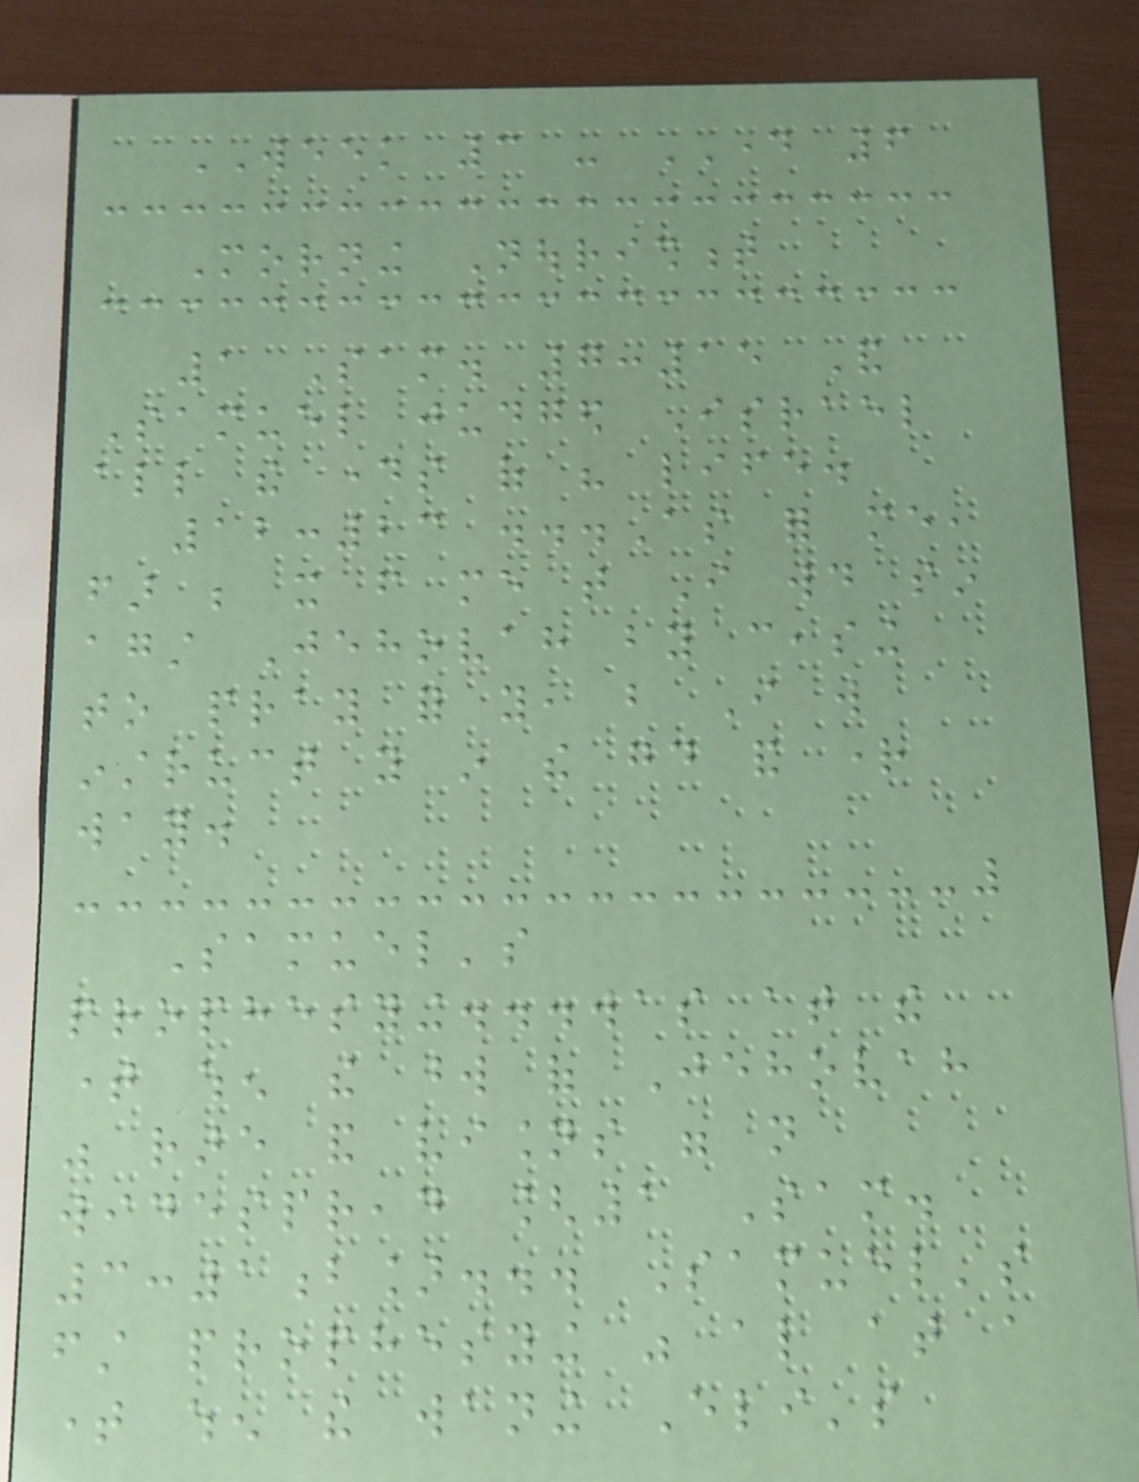WEEK 3 - DAY 6
Morning Nourishment
1 Sam. 7:15 And
Samuel judged Israel
all the days of his life.
12:23 ...As for me,
far be it from me that I would sin
against Jehovah by ceasing
to pray for you, but I will
instruct you in the good and right
way.
Samuel's
prophesying...was at the
time when the word of Jehovah
was rare and visions were not
widespread [1 Sam.
3:1b]... Samuel's
first prophesying was also at a
time when the waning Eli's
